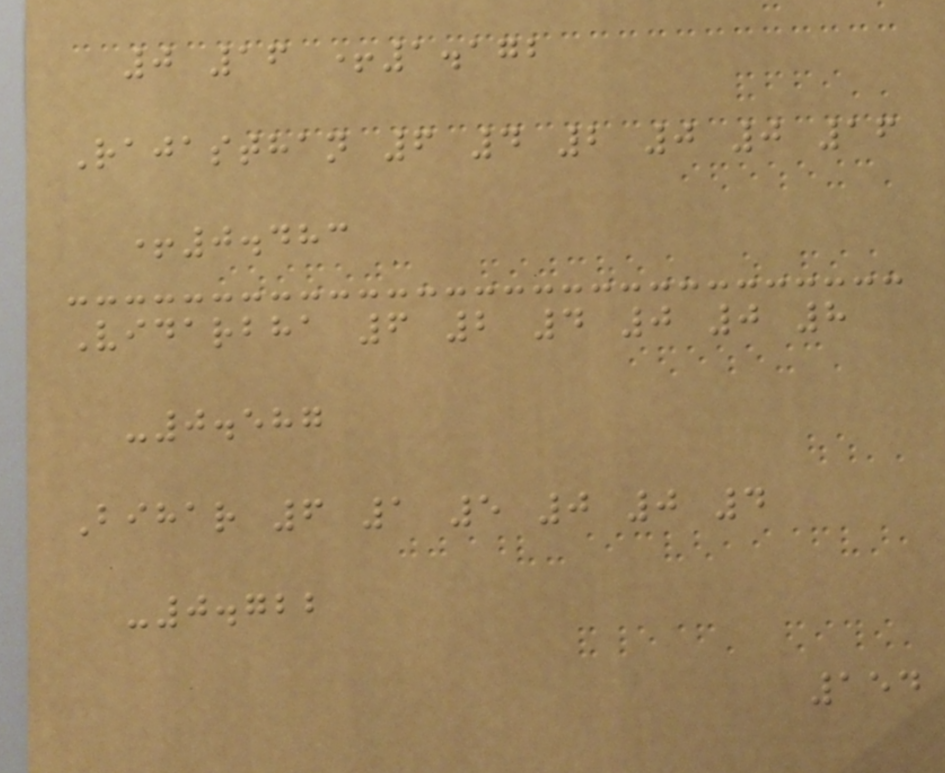0 16 +1.172
Rajasthan 6 4 2 0 0 16
+0.483
Vidarbha 6 2 4 0 0 8
-0.587
Bihar 6 1 5 0 0 4
-0.722
154
